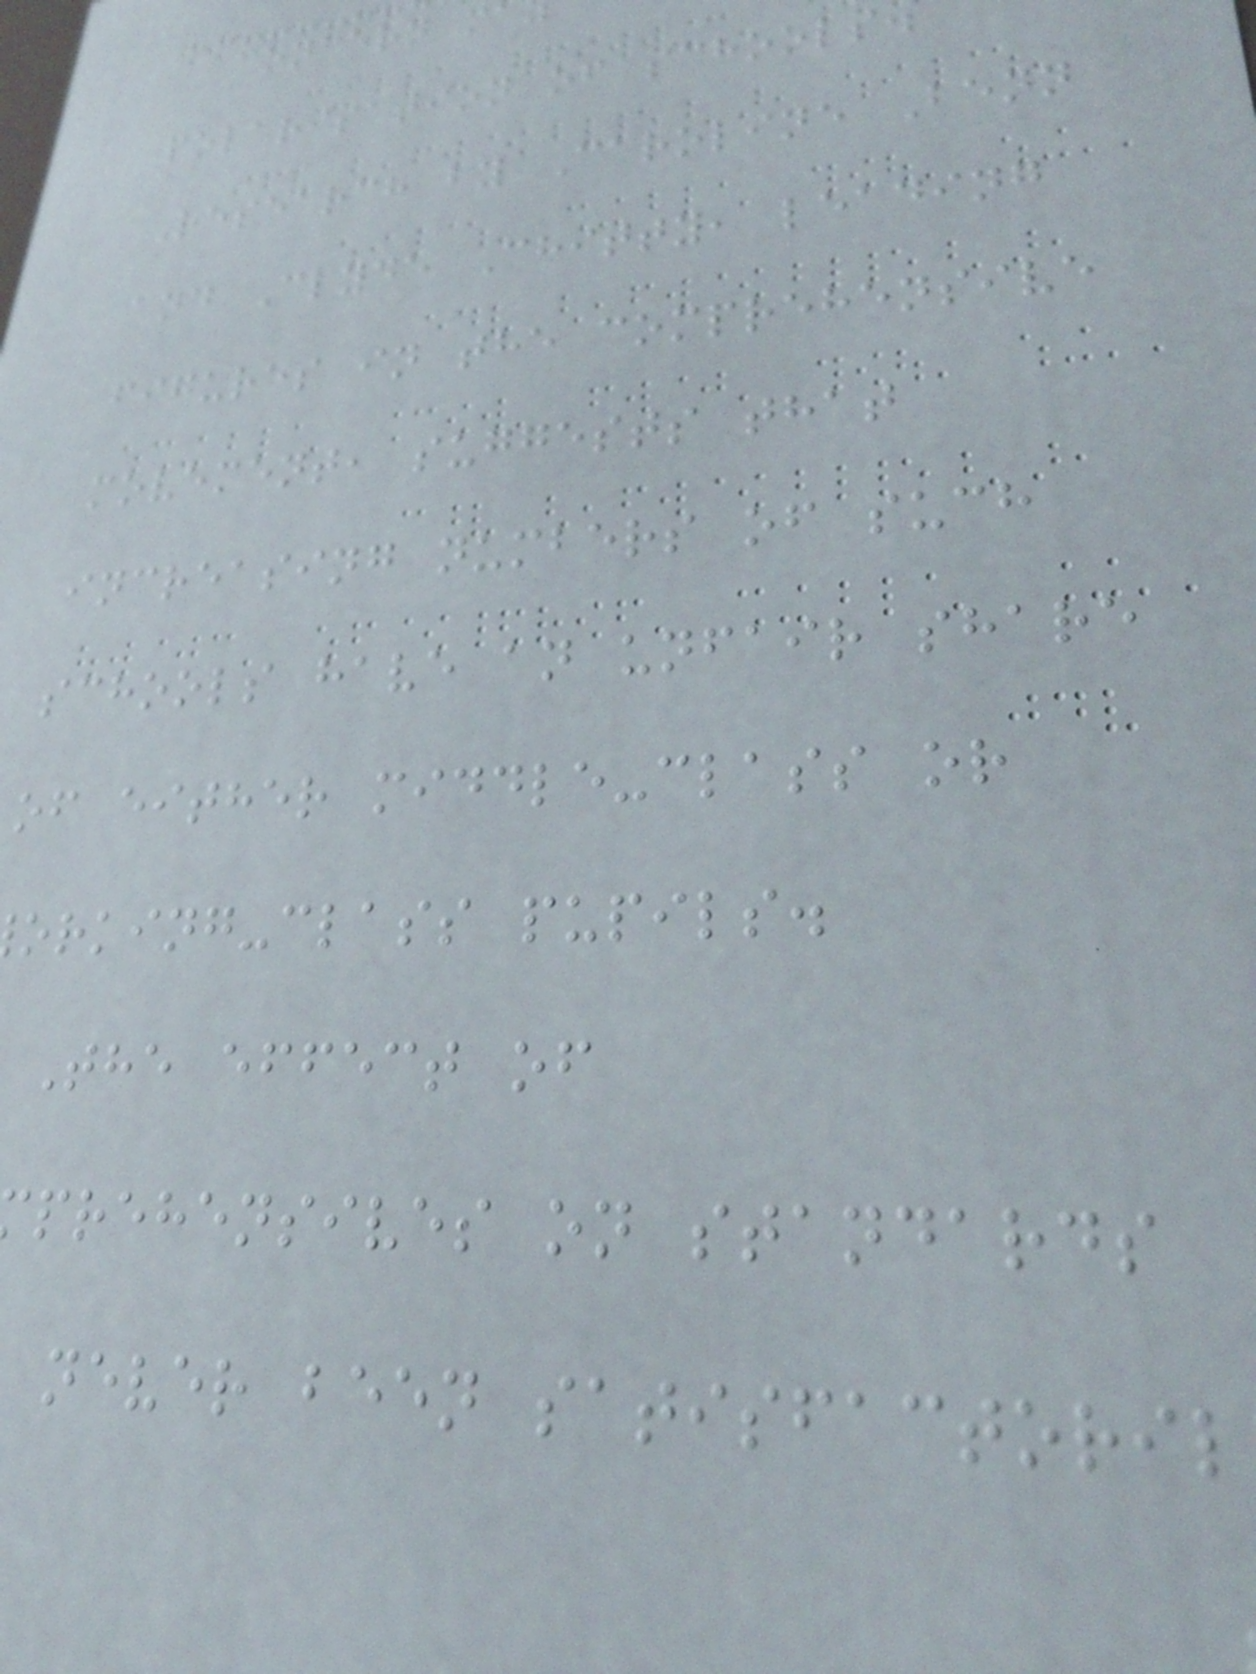concern m
polarisation of schools.
Research by Caroline Benn
and Clyde Chitty, leading
figures in the comprehensive
movement, suggests that
increasing numbers of such
schools have an unfair share
of either middle-class or
orking-class pupils.
The effect of
prehensives on standards
never been satisfactoril
